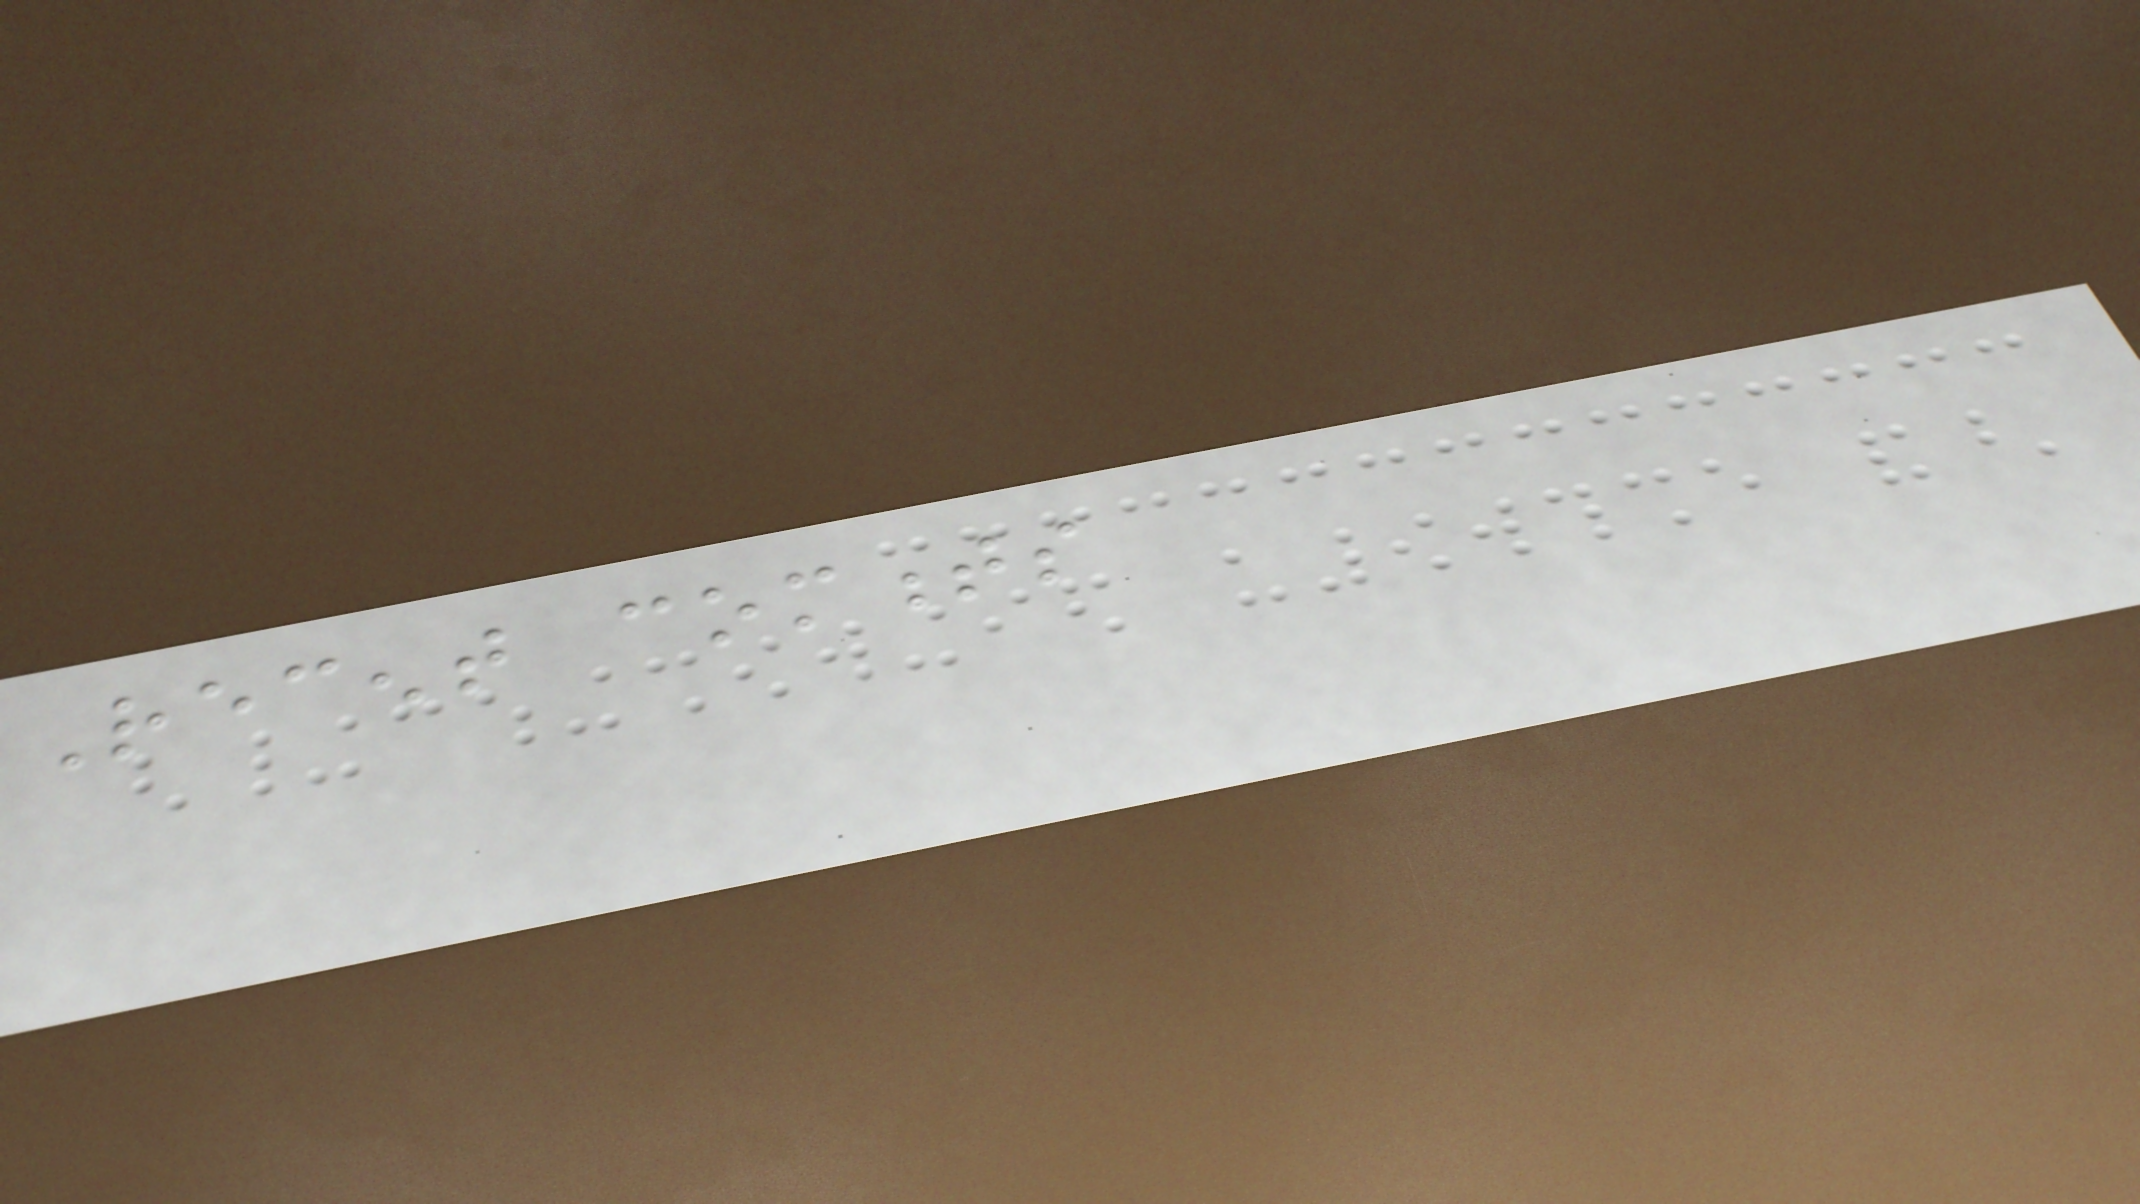Recent comments
